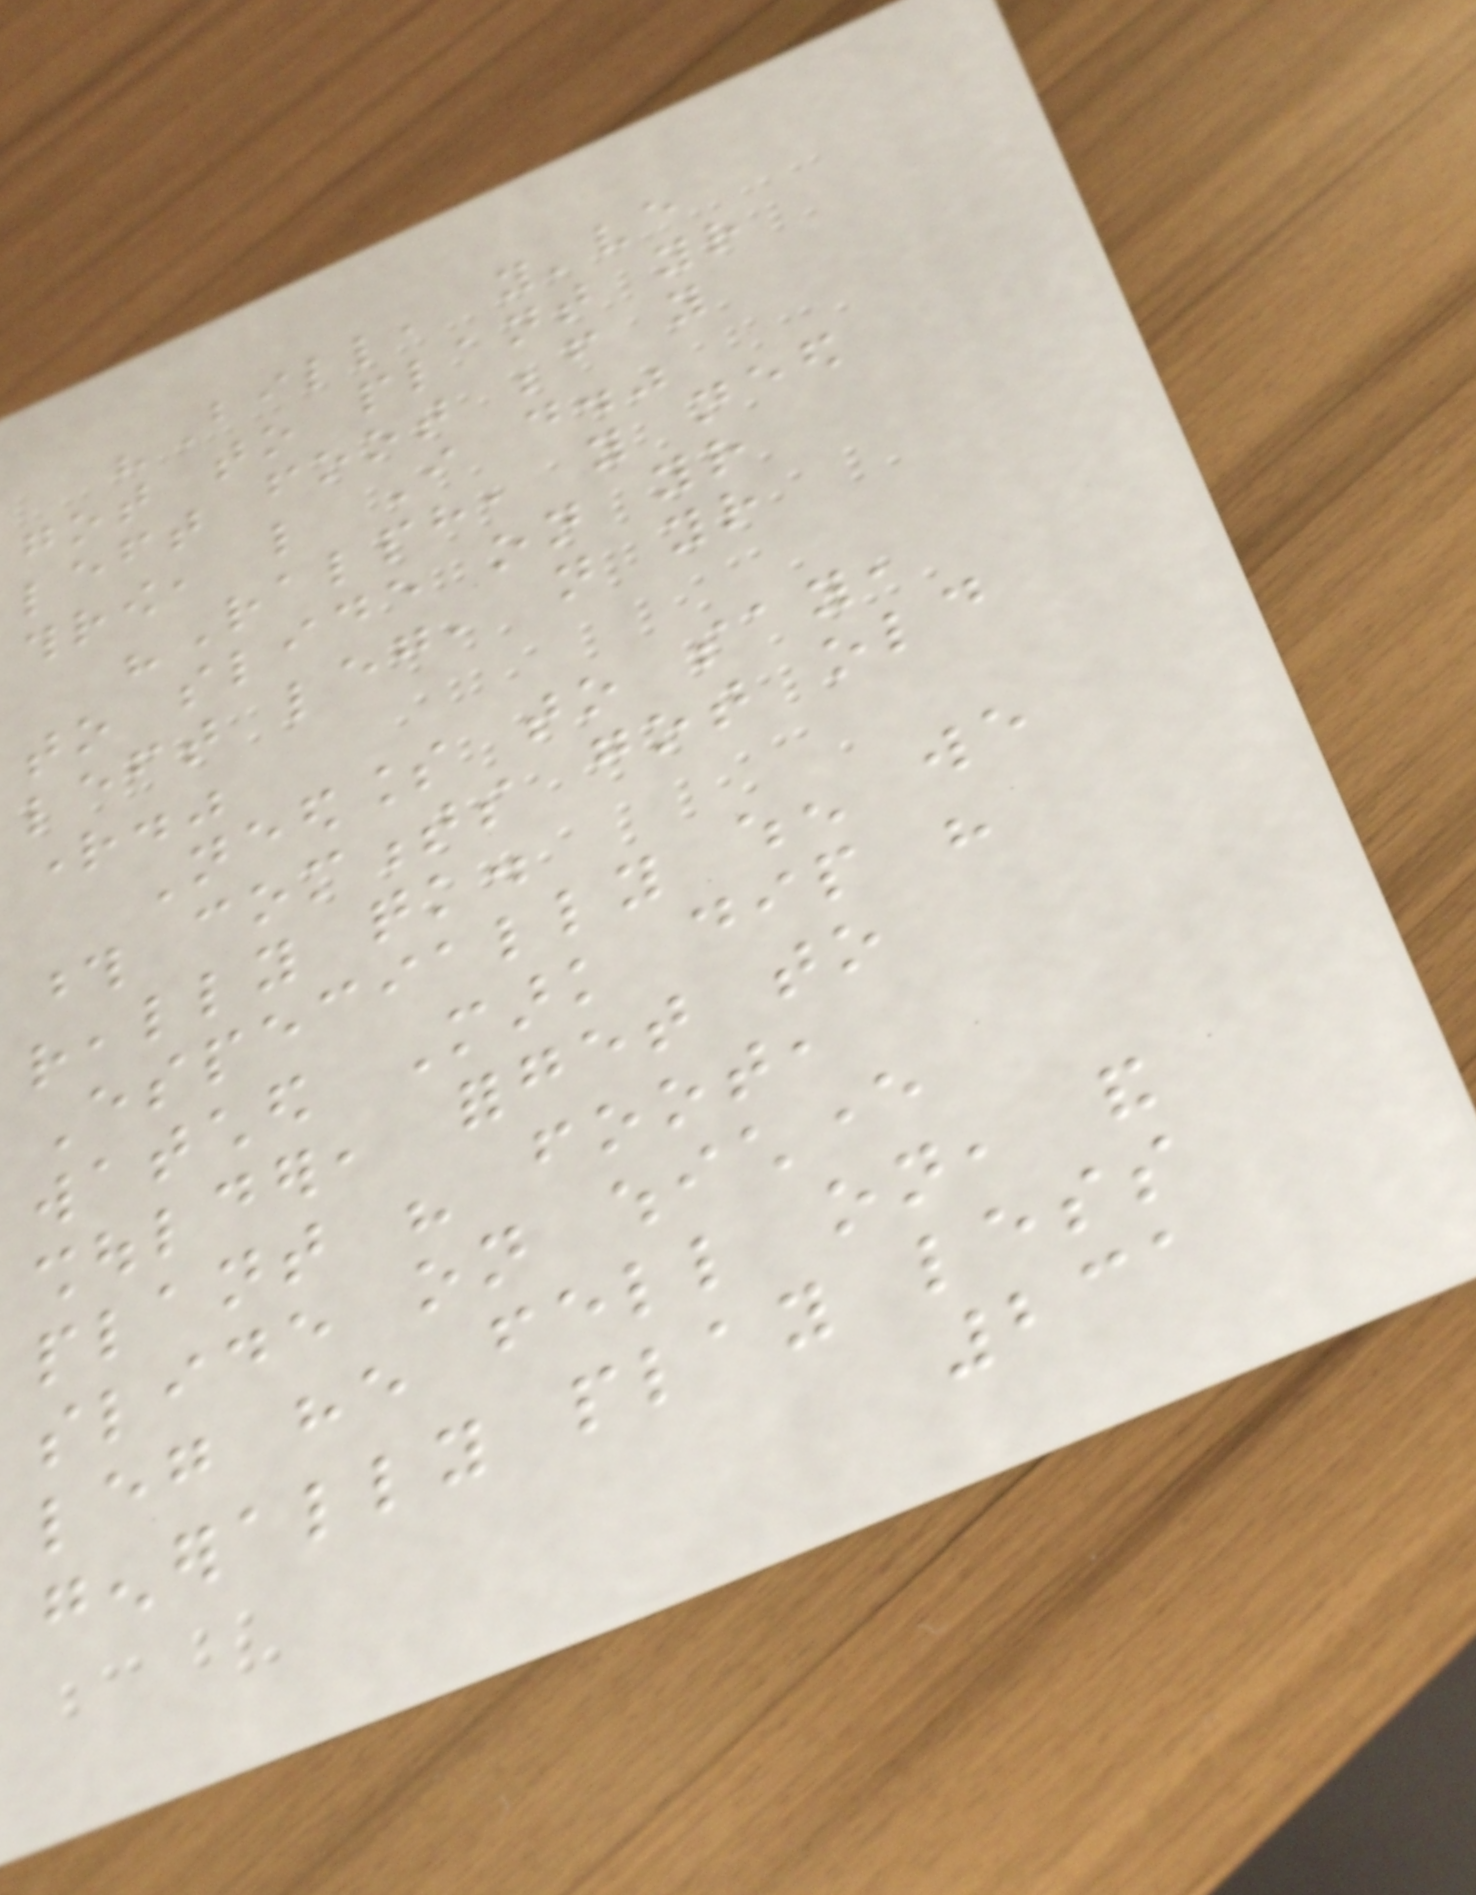"Bill, you've
got to plant your
left foot before you
throw, like I do."
"Ralph, you need
to slide on your
left leg, not your
right."
Needless to say,
those comments got old
really quick.
Especially when we
watched Mark dip his
shoulder, forget to
plant his foot,
slide on whichever
leg he fell on, and
generally play less
231
